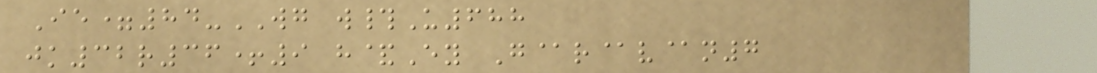Ie=84-WG w#U688
jk32r36+9 h&Ey G@r@v@n7
